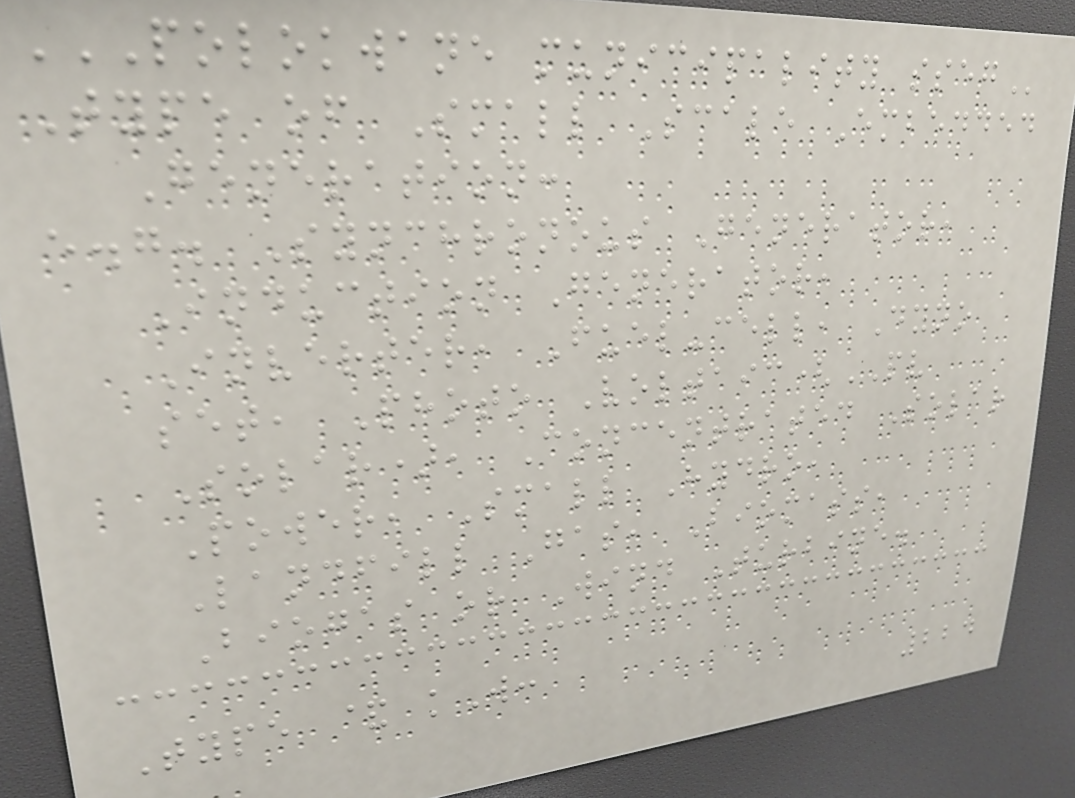POLOKWANE MUNICIPALITY SSEG
Type of Small Scale Embedded
Generation:
e.g. Synchronous Generator,
Induction Generator,
Inverter, Fuel-cell, Dyno
set, Photo Voltaic(PV
Solar), Concentrated Solar
Power, Small Hydro,
Landfill Gas, Biomass,
Biogas or Wind Turbine.
Type & kW:
224
